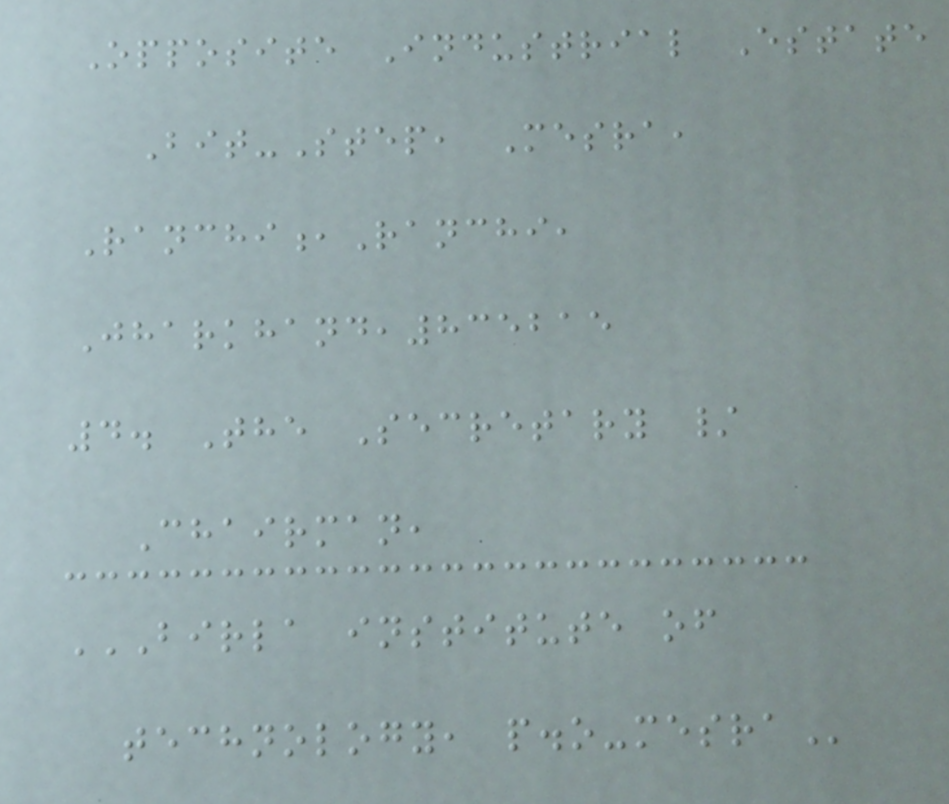Opposite Industrial Estate
Bit-Step, Mesra,
Ranchi,Ranchi,
Jharkhand,835215
4. The Secretary /
Chairman,
BIRLA INSTITUTE OF
TECHNOLOGY, P.O-MESRA
